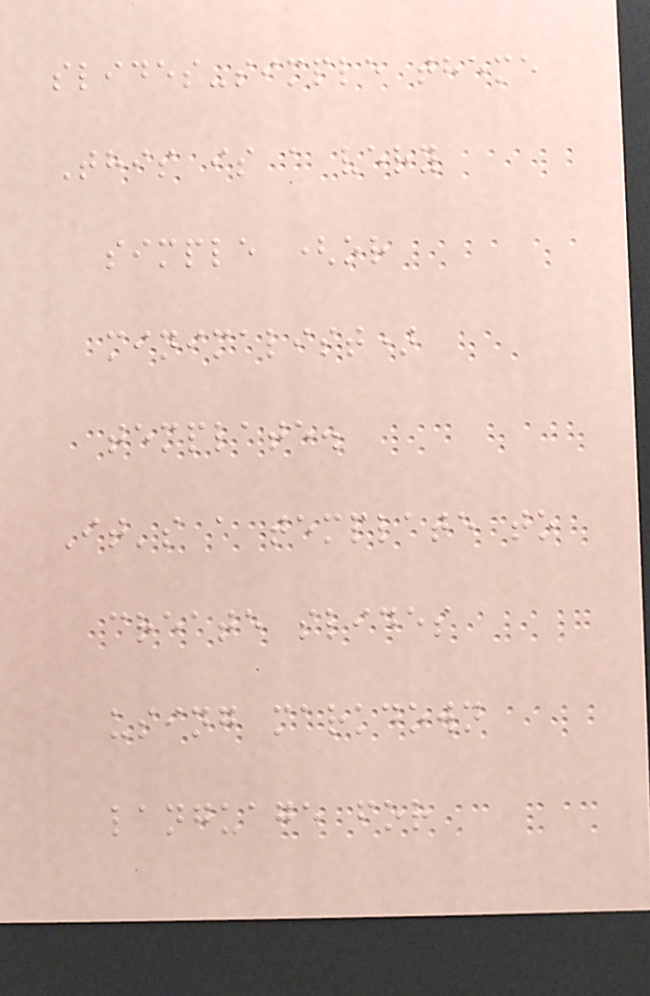slides-simple theme
This is a very
simple (or
minimalist)
template.
It's a template to
create slides
using markdown
language for
